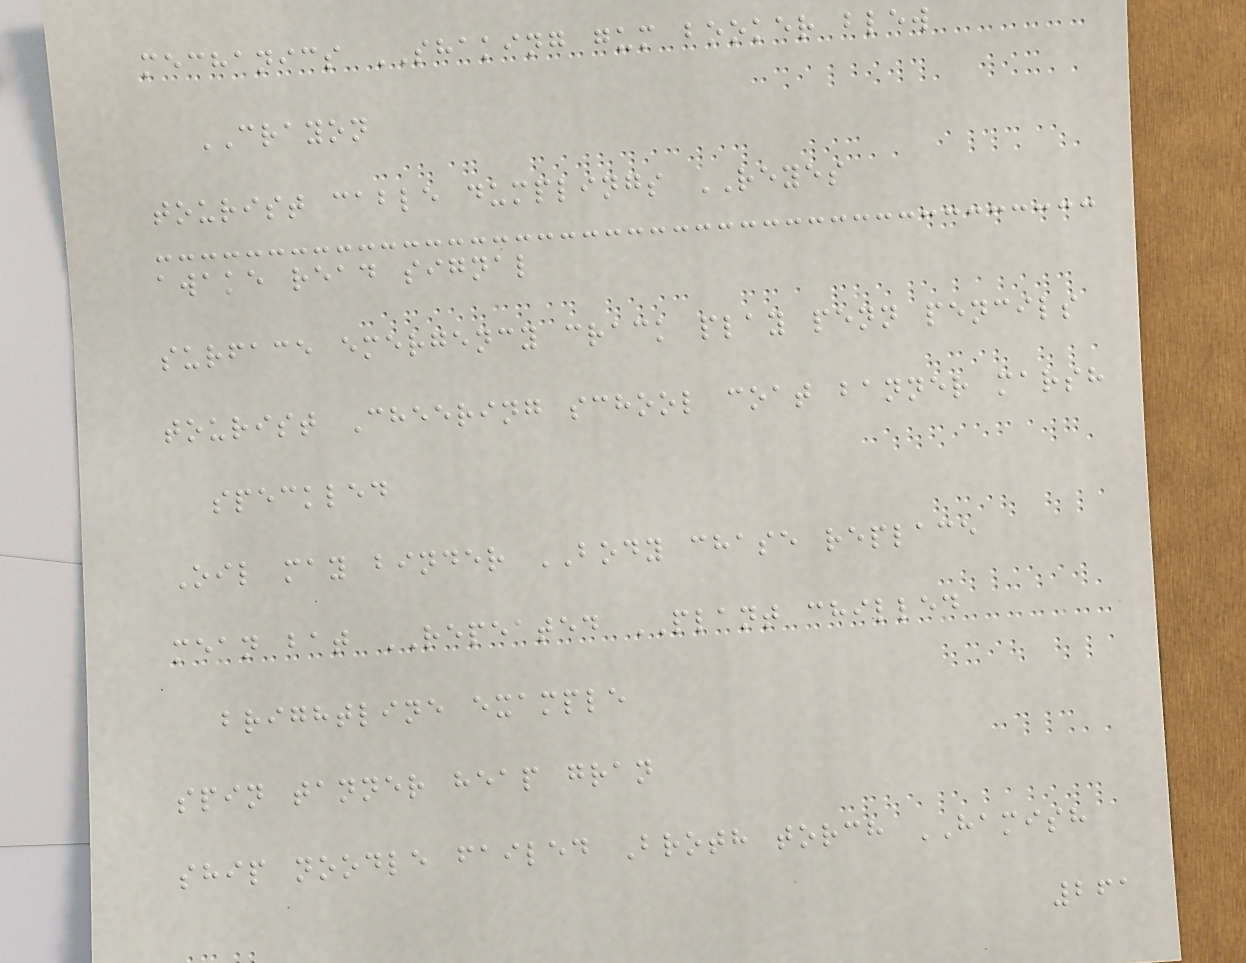mechanics SHAKING gum booker blew
CRAYON
tourist cable dumplings REYES
awake read signal
surface emergency crack play penn pencils
tourist Cheering school coat banner marsh
speckled
Oil may binder BODY chase replace
mean bat REPEATED PLANT chilled
brightline example
spin tanner heap gran
ship noodle failed Broth torch HAMISH
261
